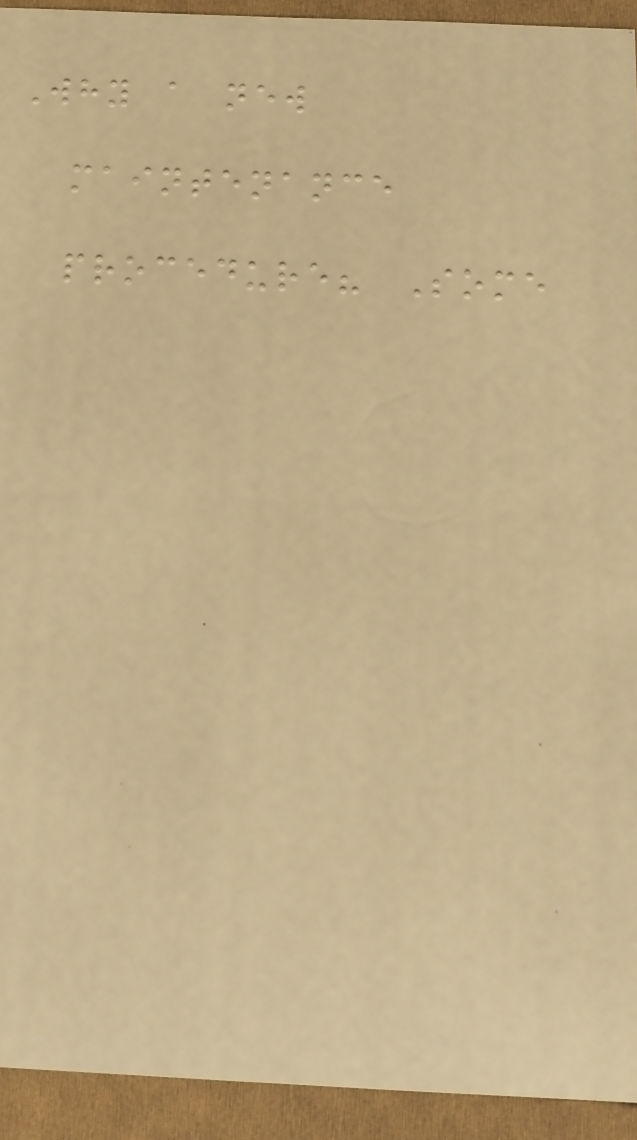Why a new
maintenance
procedure? Some
